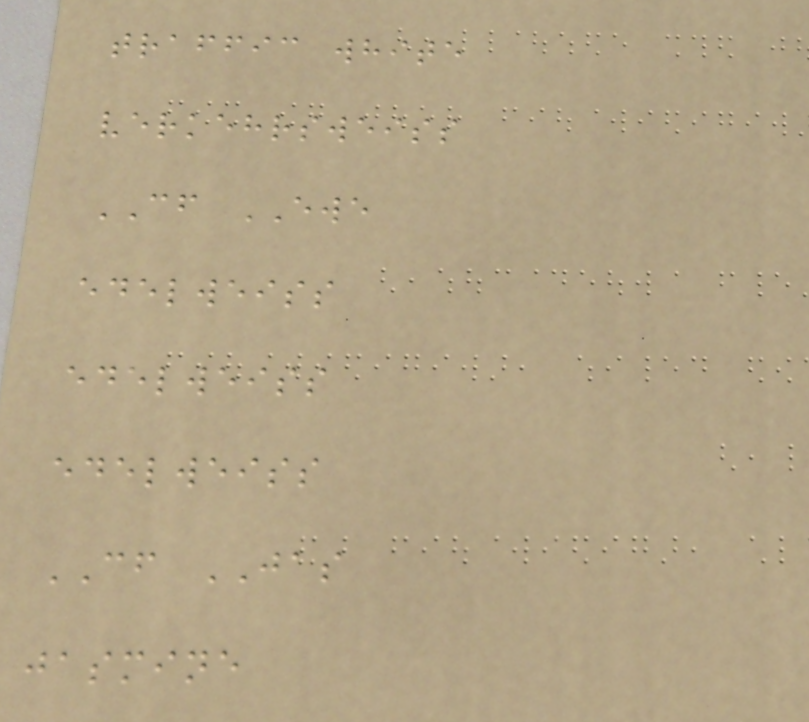traffic white
verkehrsweiss
CF EWE
edelweiss
edelweiss
edelweiss
CF JAS
jasmine
